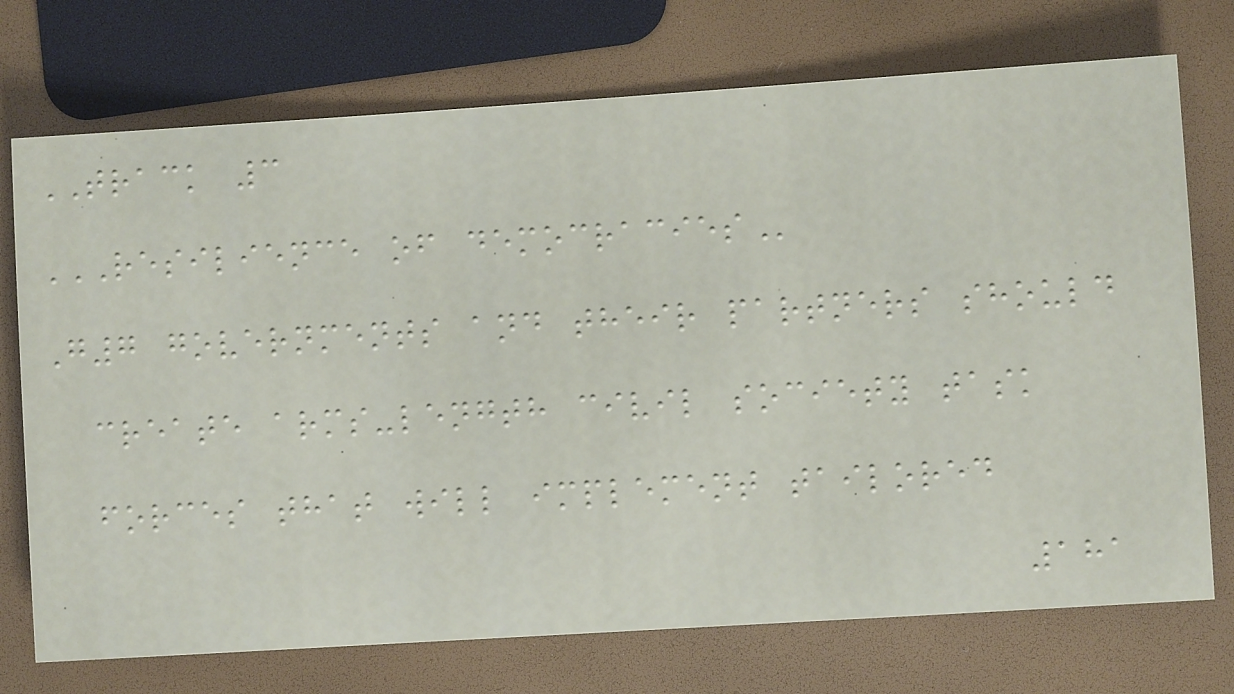TRACK 3
RESILIENCE OF DEMOCRACIES
G7 governments and their partners should
create arms-length civil society task
forces that will implement tailored
181
